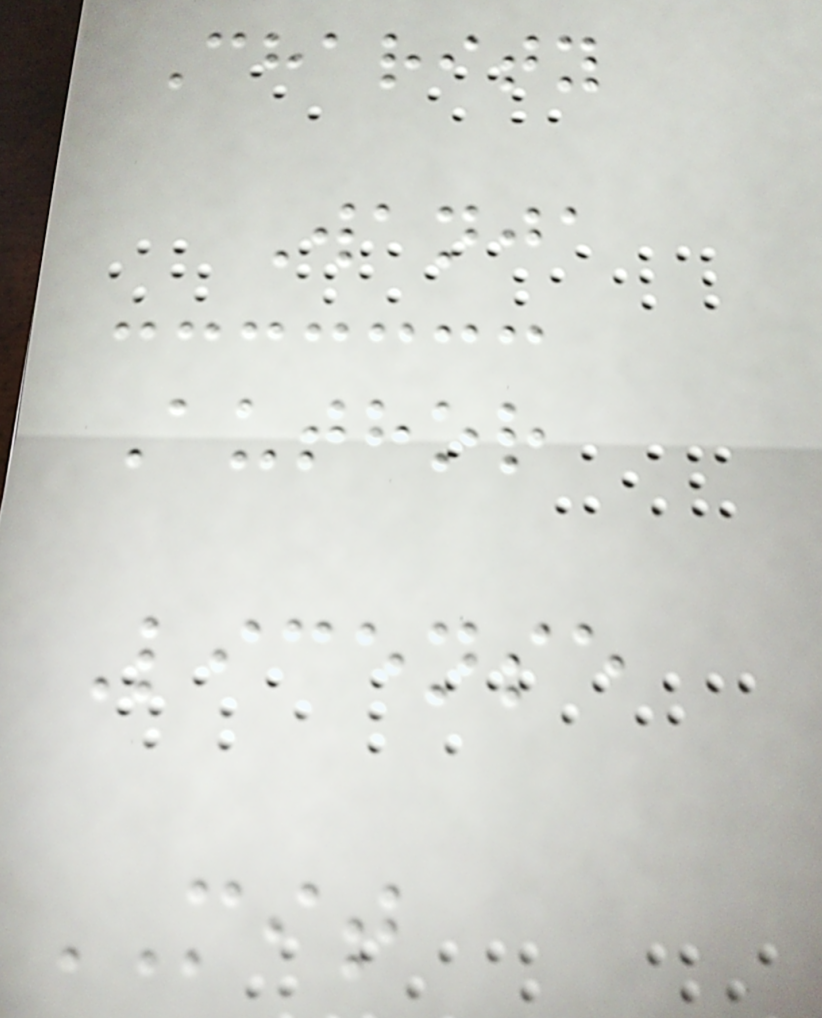Charity
Wanja
Author
License
MIT
